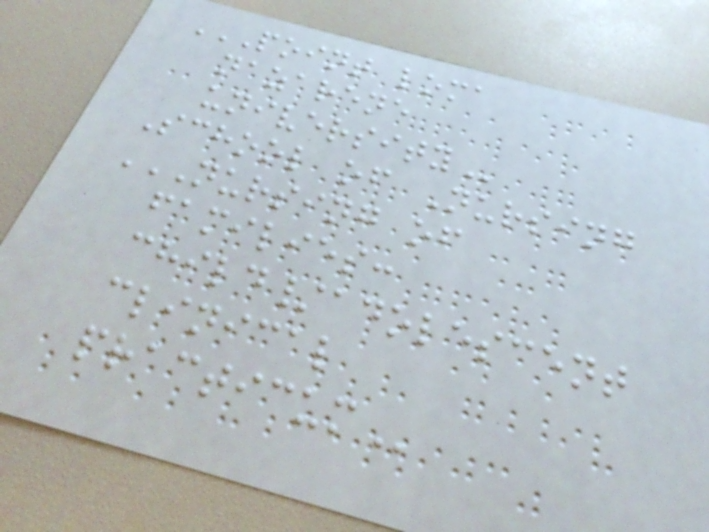POINT LOMA
NAZARENE
UNIVERSITY
School of Nursing
NURSING OF
FAMILIES:
CHILD/ADOLESCENT
CLINICAL
PRACTICUM
